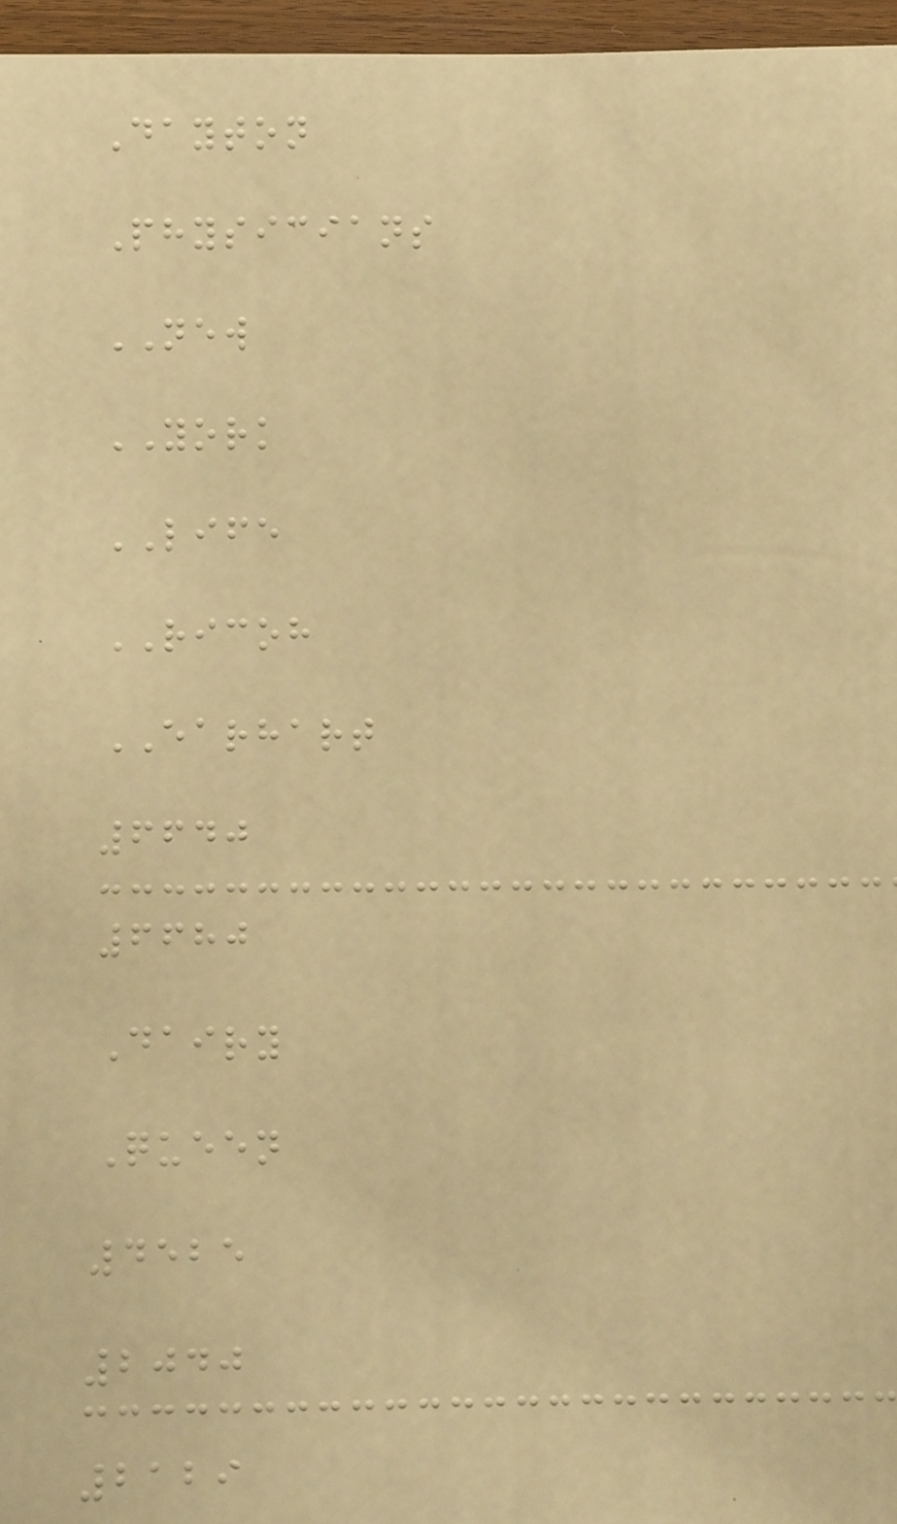Dayton
Physicians
NEW
YORK
LIFE
RICOH
EARHART
6640
6680
Dairy
Queen
4525
2040
2129
